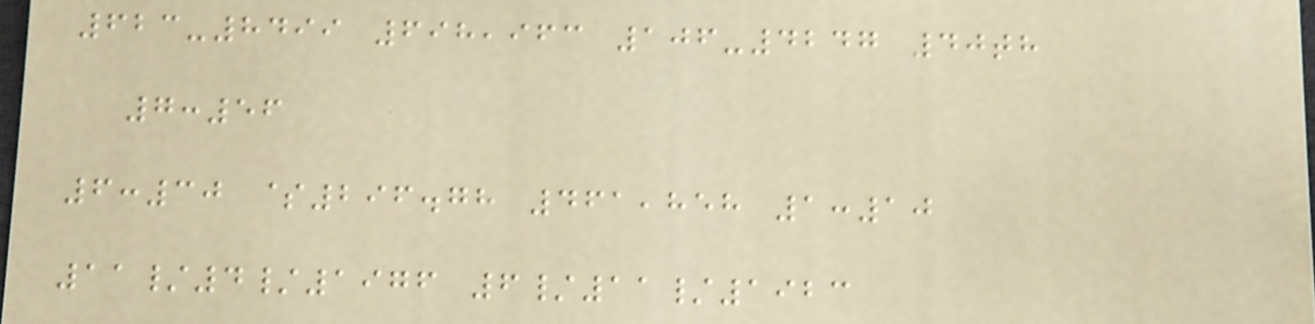623-8499 698,963 106-4247 40th
7:56
6:30 $296.78 461,858 1:10
11/4/1976 6/11/1923
